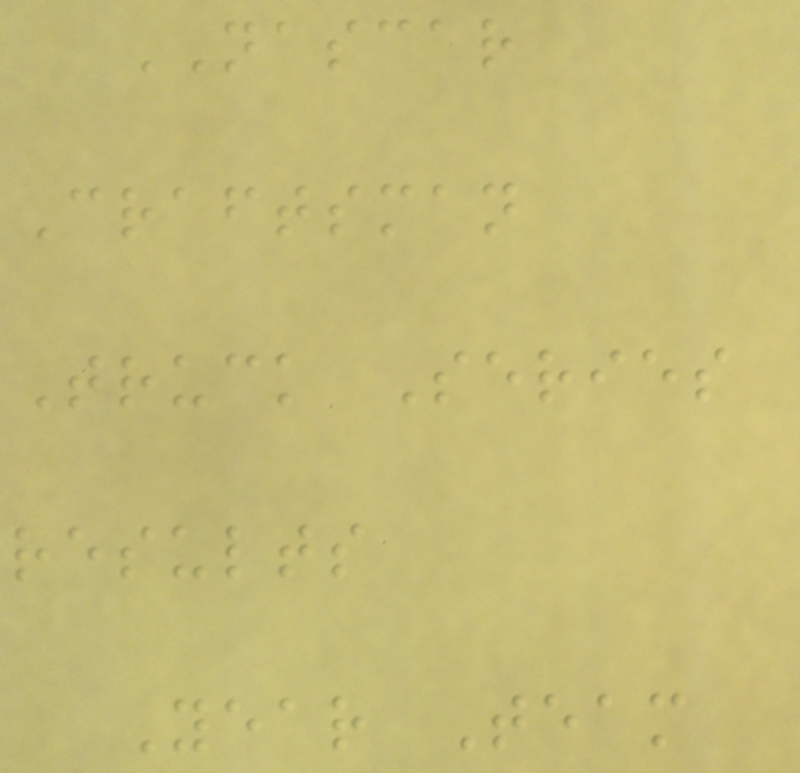NASCAR
Craftsman
Truck Series
results
Year Team
